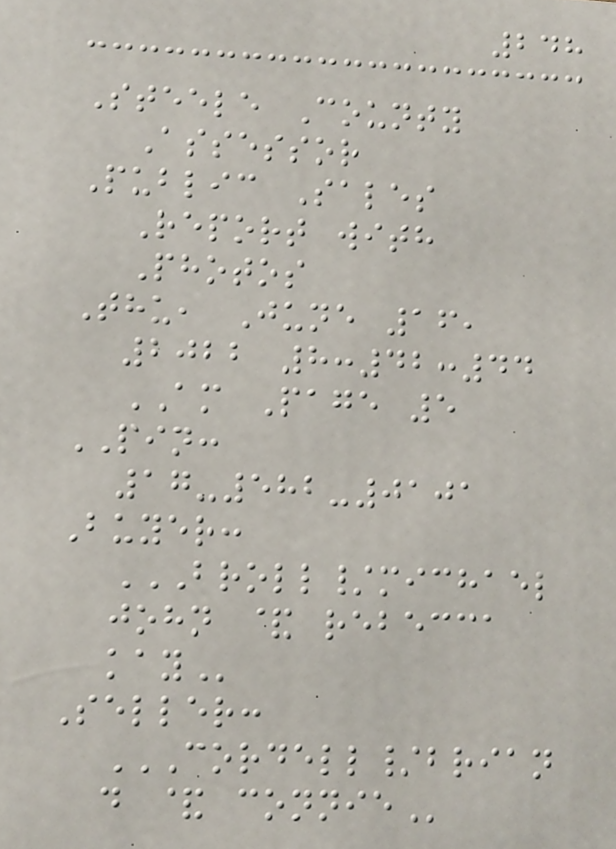248
Steele County
Assessor
Public Sales
Report with
Photos
Thu, June 16,
2022 8:42:44
AM Page 5
PIN:
17-582-0101
Buyer:
BROLL/MICHAEL
JOHN & REBECCA
KAY
Seller:
CORDELL/BRIAN
D & CONNIE
